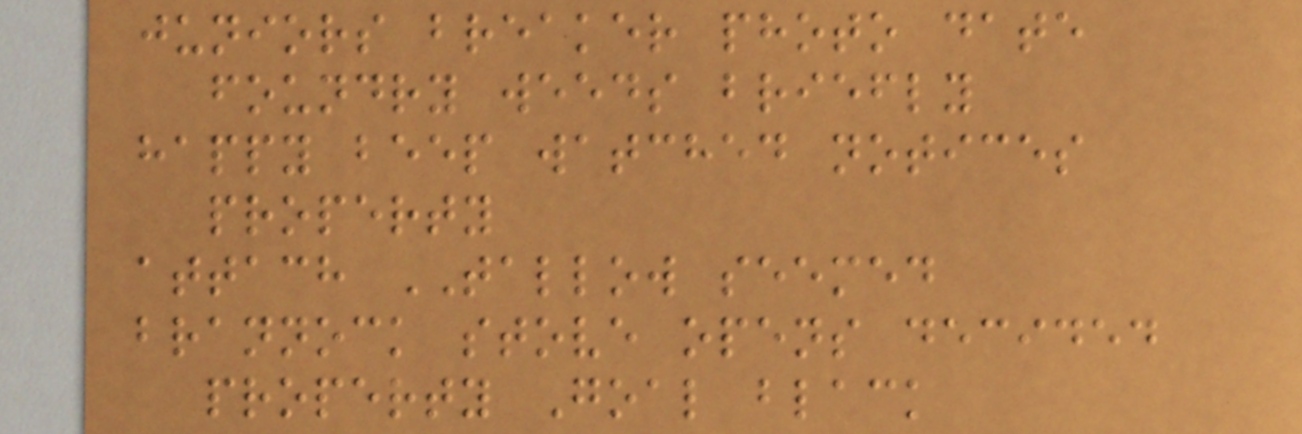juniors breaker photo date
foundry weeds briefly
happy beep watched notices
property
attach TALLOW seemed
brannock stove opens decided
property Goal black
